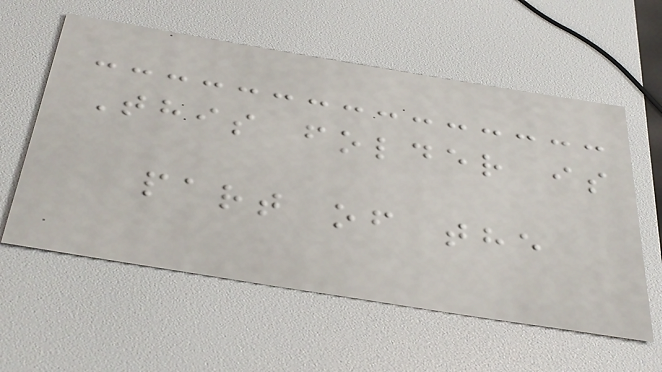This folder is
part of the
